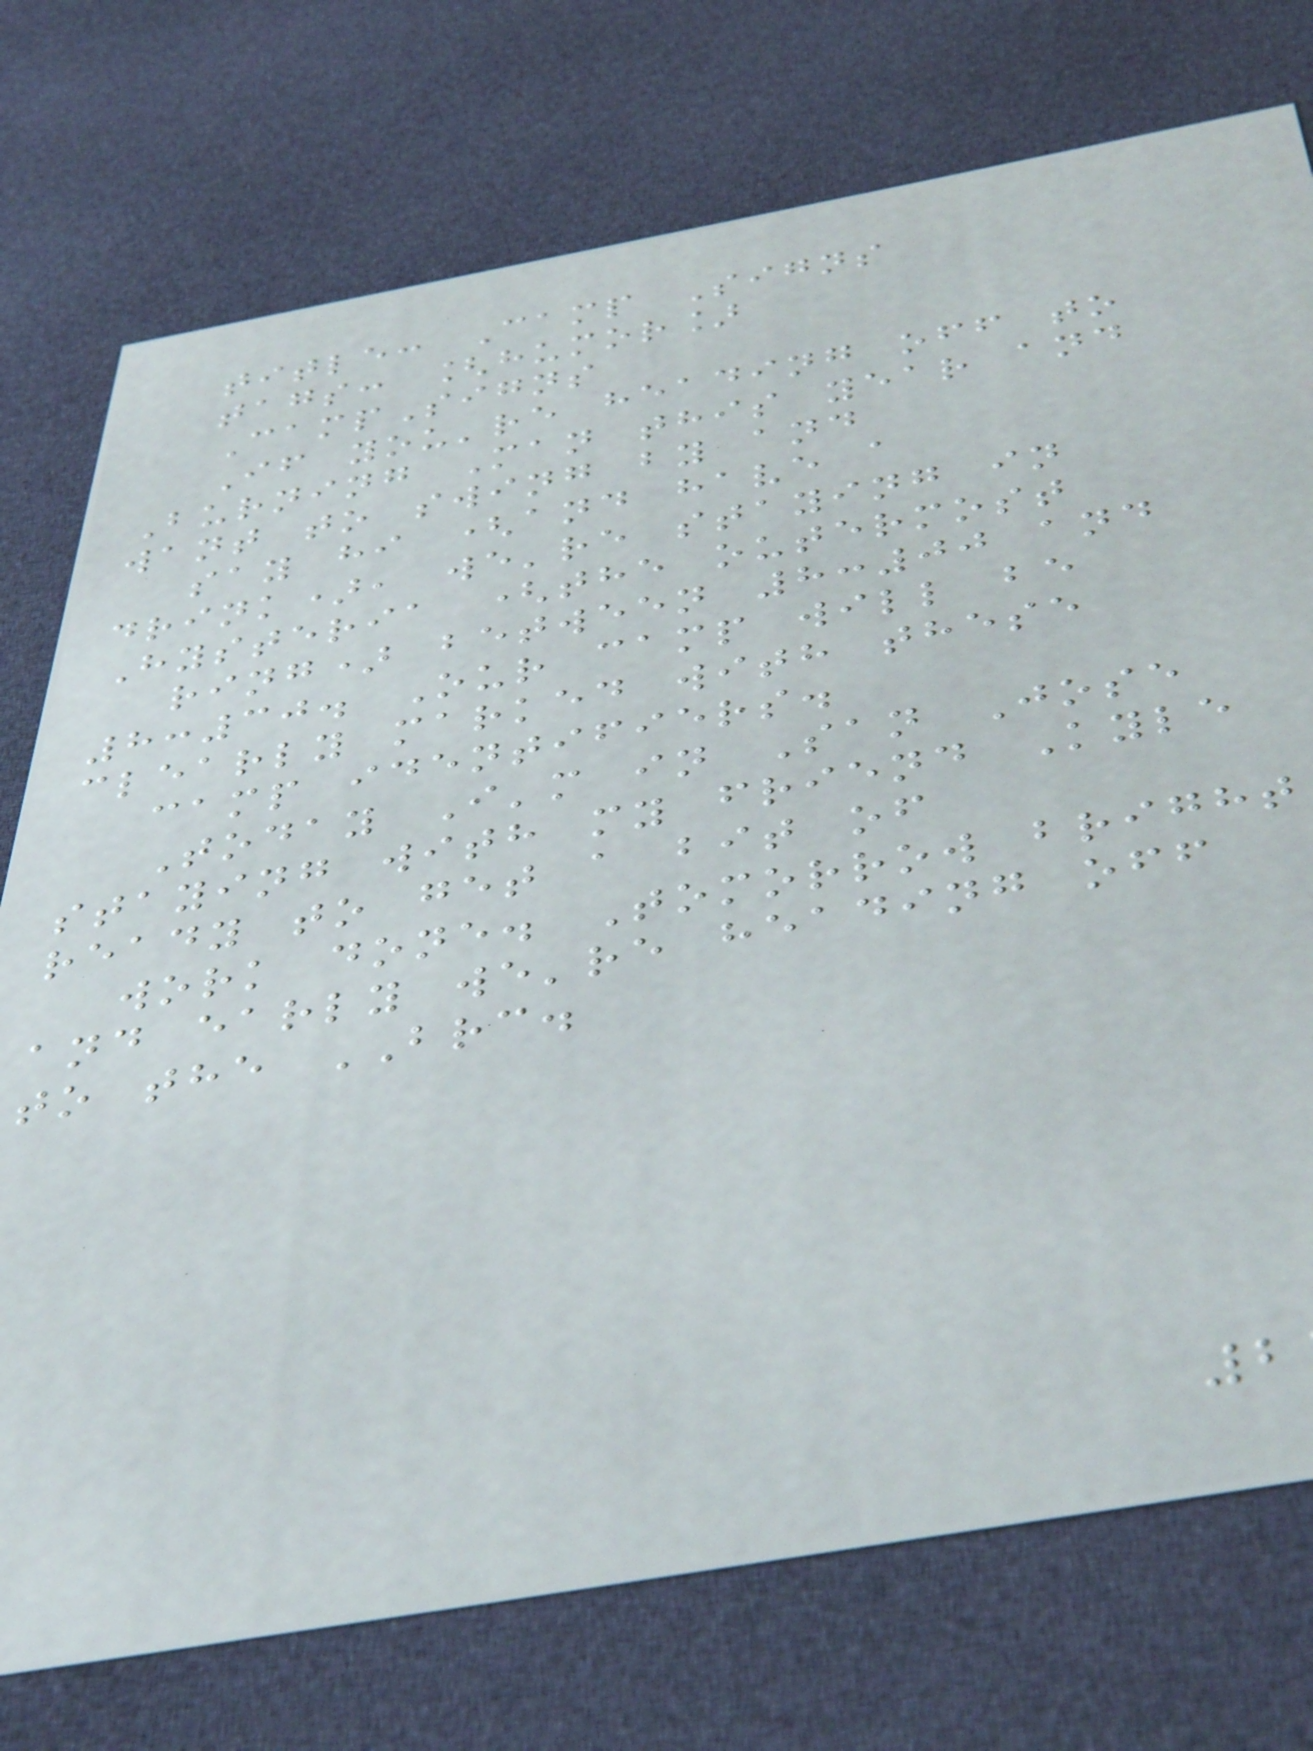title: Camp Signs
tags: [humor]
CampSigns
If you're heading off to
Burning Man this year and
want to swing by and
say hi (and have a
drink), we're staying in
Hysteria (the outermost
ring) between 8:00 and
8:30. Our camp will be
clearly marked with these
camp identifiers.
Today I'm in San Jose
staying with my friend Kyle
ready to get a bit of
work done. Tomorrow bright
and early we're heading off
to the BRC.
